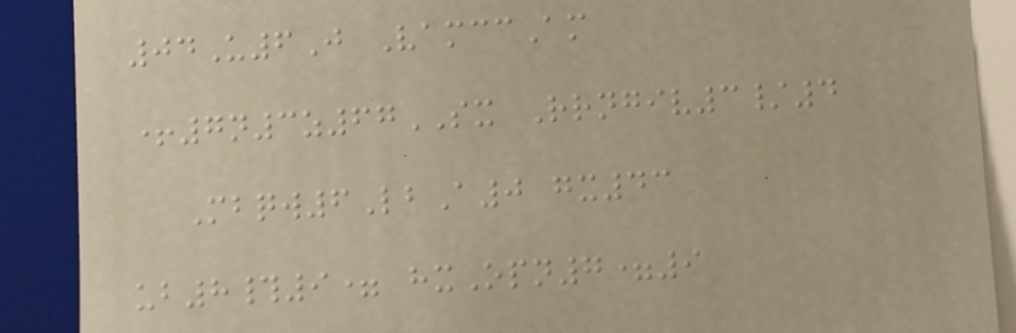04U6J VamccAm
+7n3z67SX Rrngiv3/4
Mbqw6LbA0 gx43
ub8#9= hxOpn7=9
